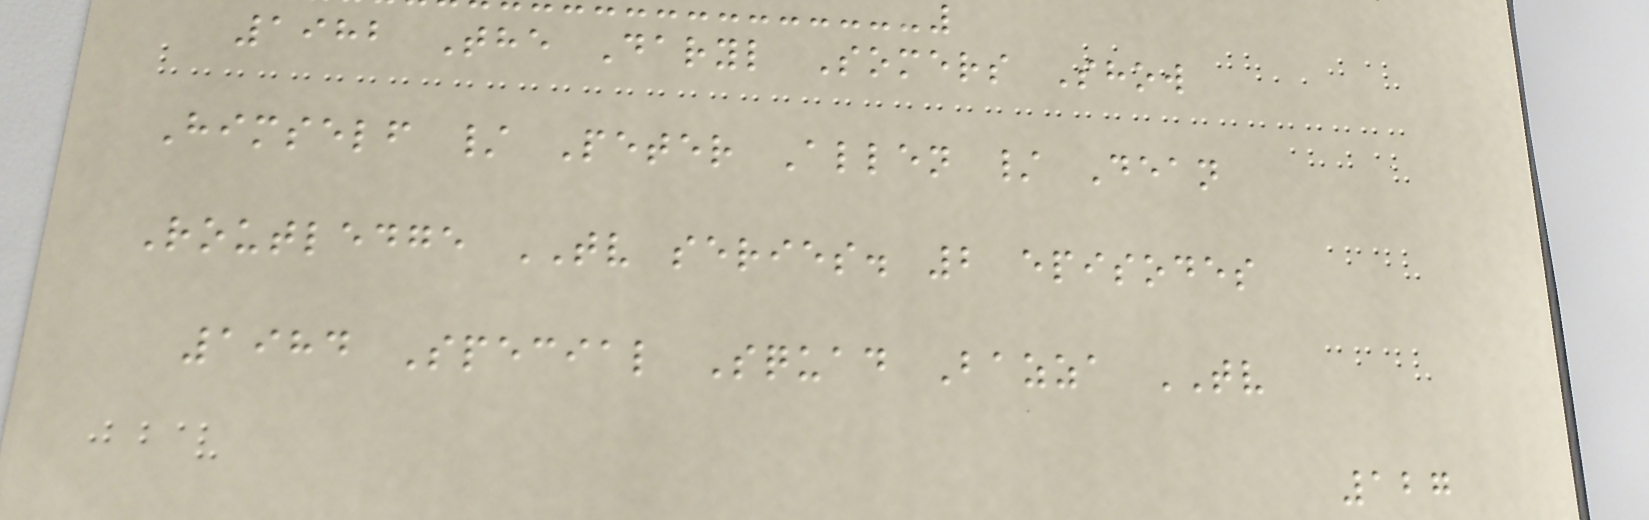1982 The Daryl Somers Show
Himself / Peter Allen / Dean
Routledge TV series. 2 episodes
1984 Special Squad Bazza TV
127
